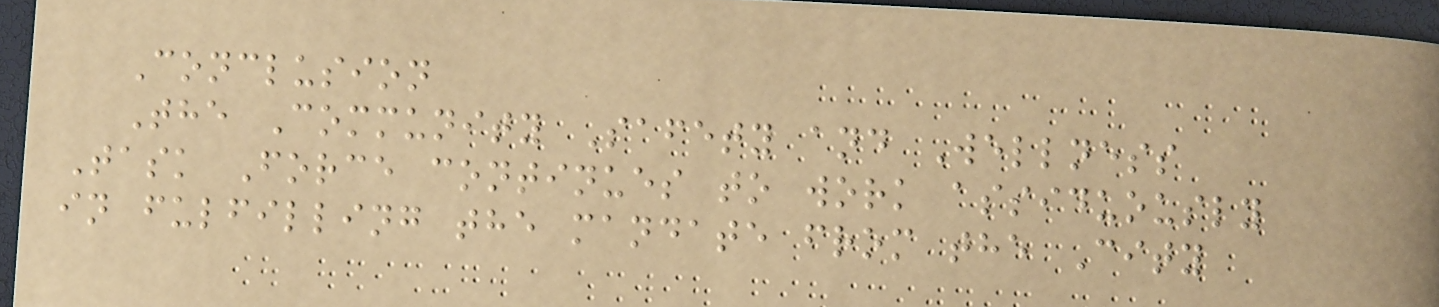Conclusion
The Community Safety and Wellness
Task Force continues to work assiduously
in fulfilling the mandate from the City
